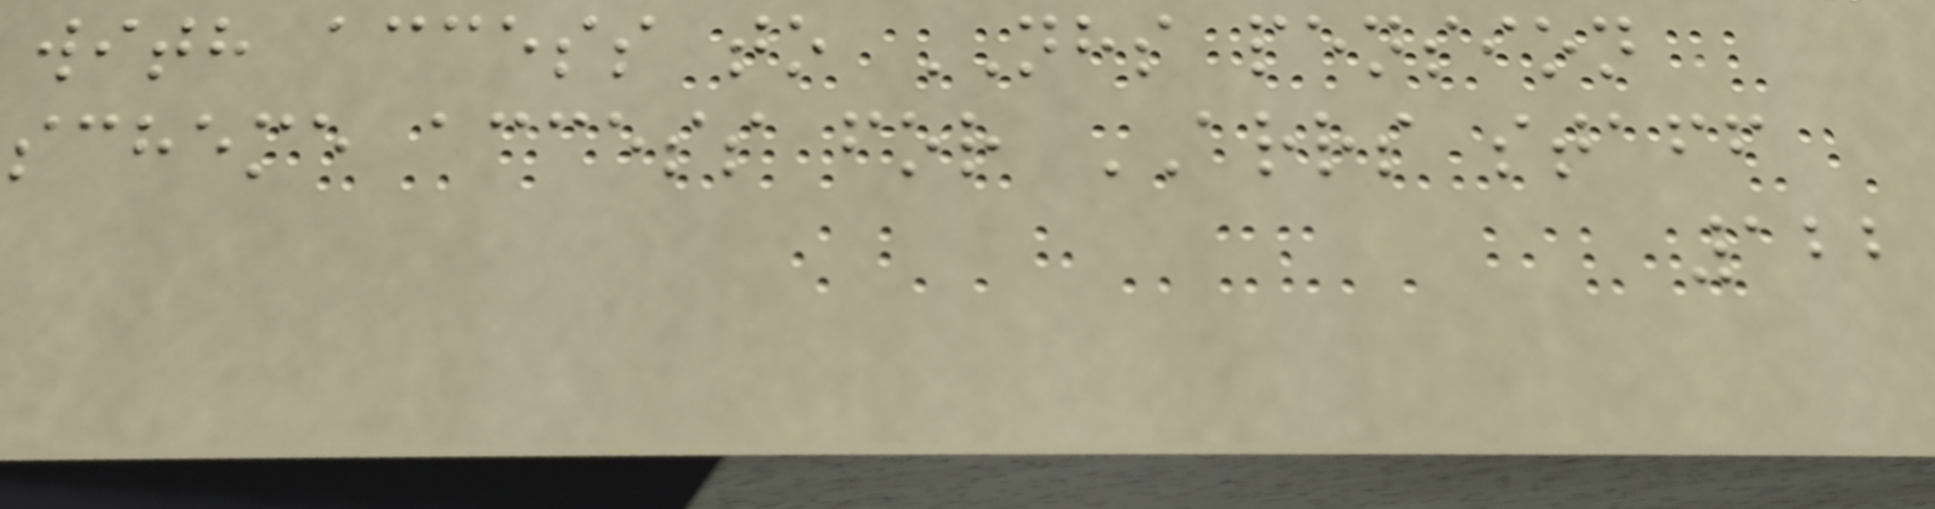with access to NHS pension
scheme access for ARRS staff
122
